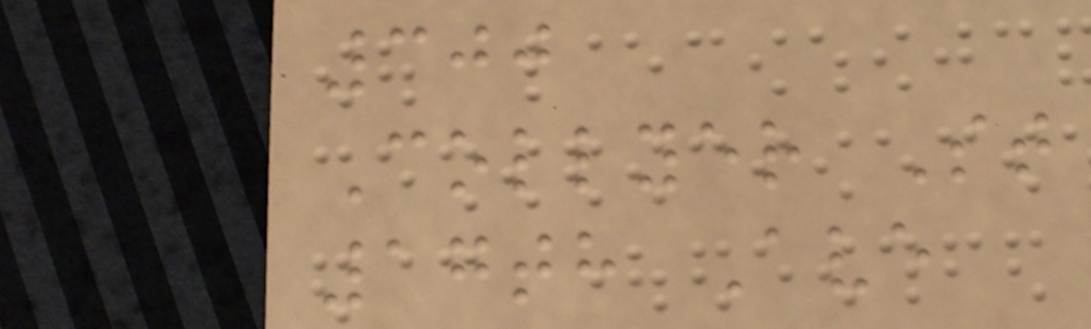300
Collyer St
17th Ave
